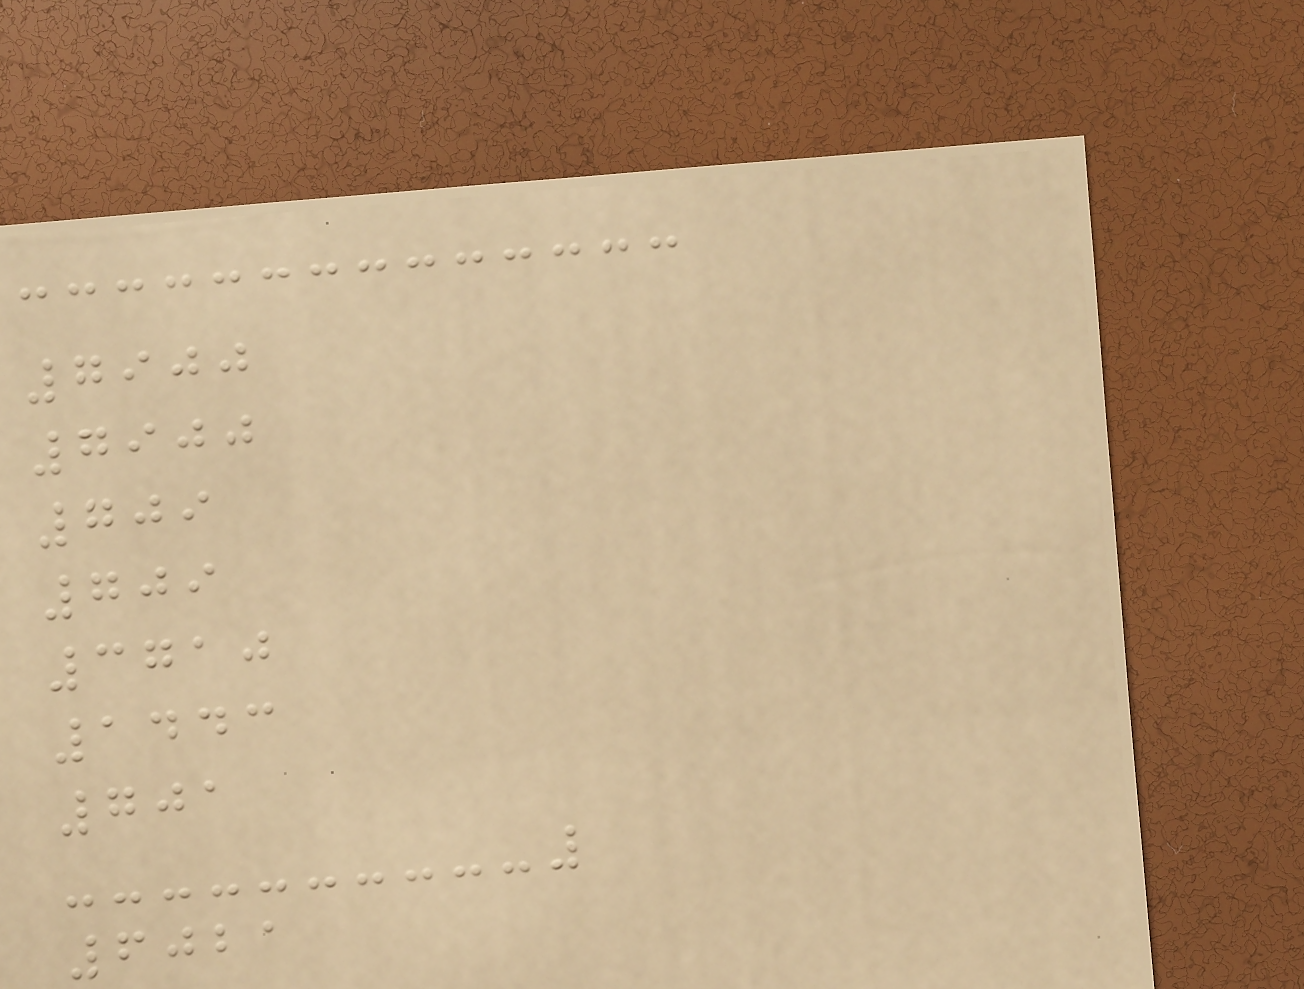7900
7900
709
709
3710
1443
701
6021
